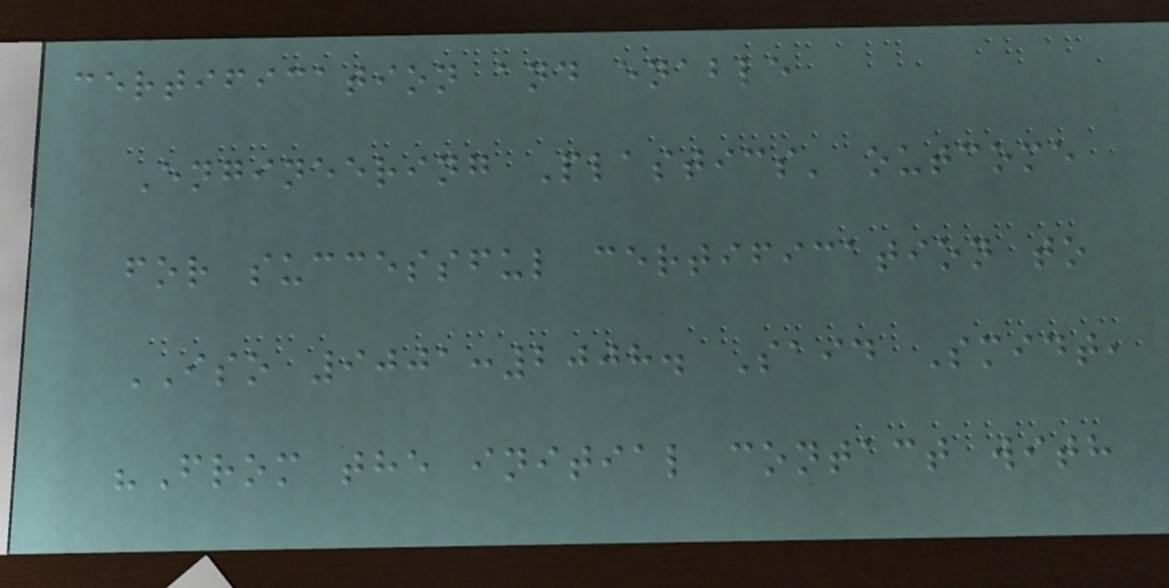certification and enable
Engineering Plastics' outcome
for successful certification to
ISO 9001:2008. Said Smidt,
"From the initial contact with
